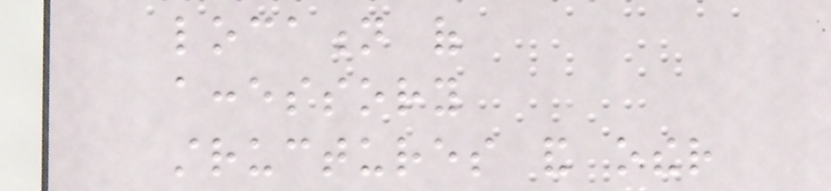location of
accessory
structures and other
